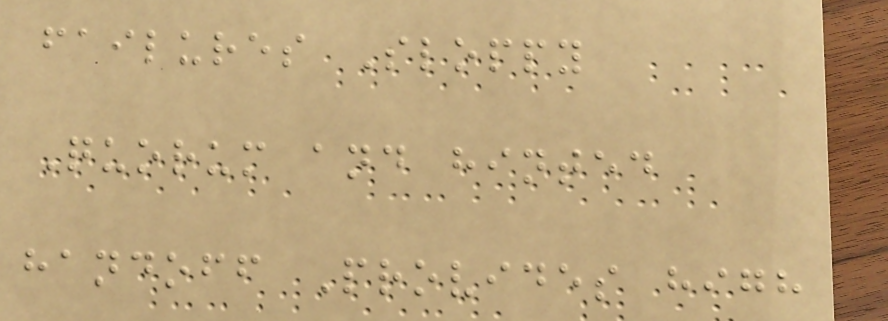failures Sloppy
Quorum and hinted
handoff Provides high
